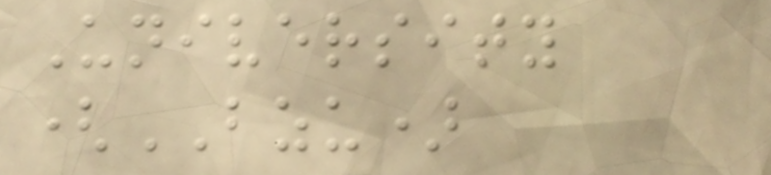University
(BZU)
